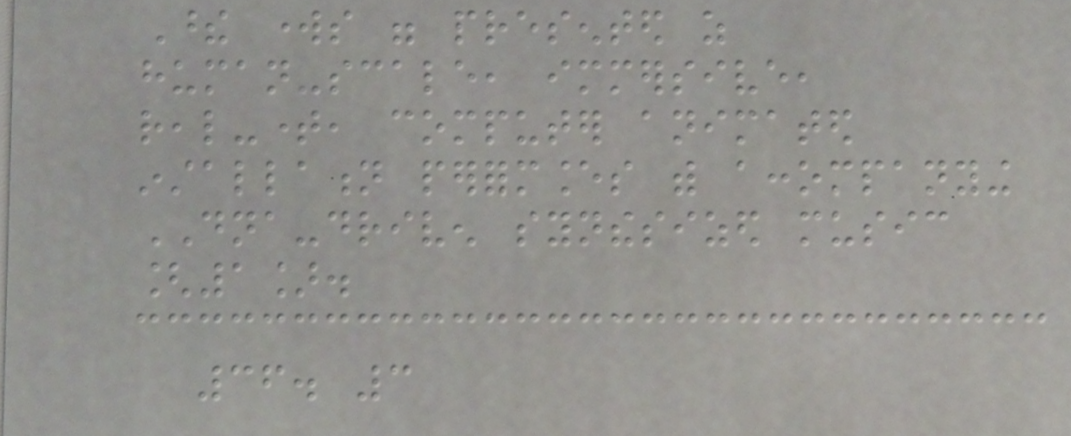These works were presented as
human-scale, immersive,
real-time, computer animated
installation performances with accompanying
DNA-driven synthesized music
[1].
36. 3
